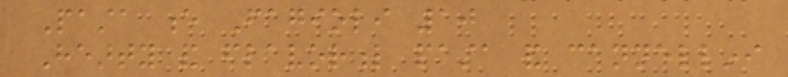Pasta e Fagioli 10
Hearty and flavorful pasta and cannellini
